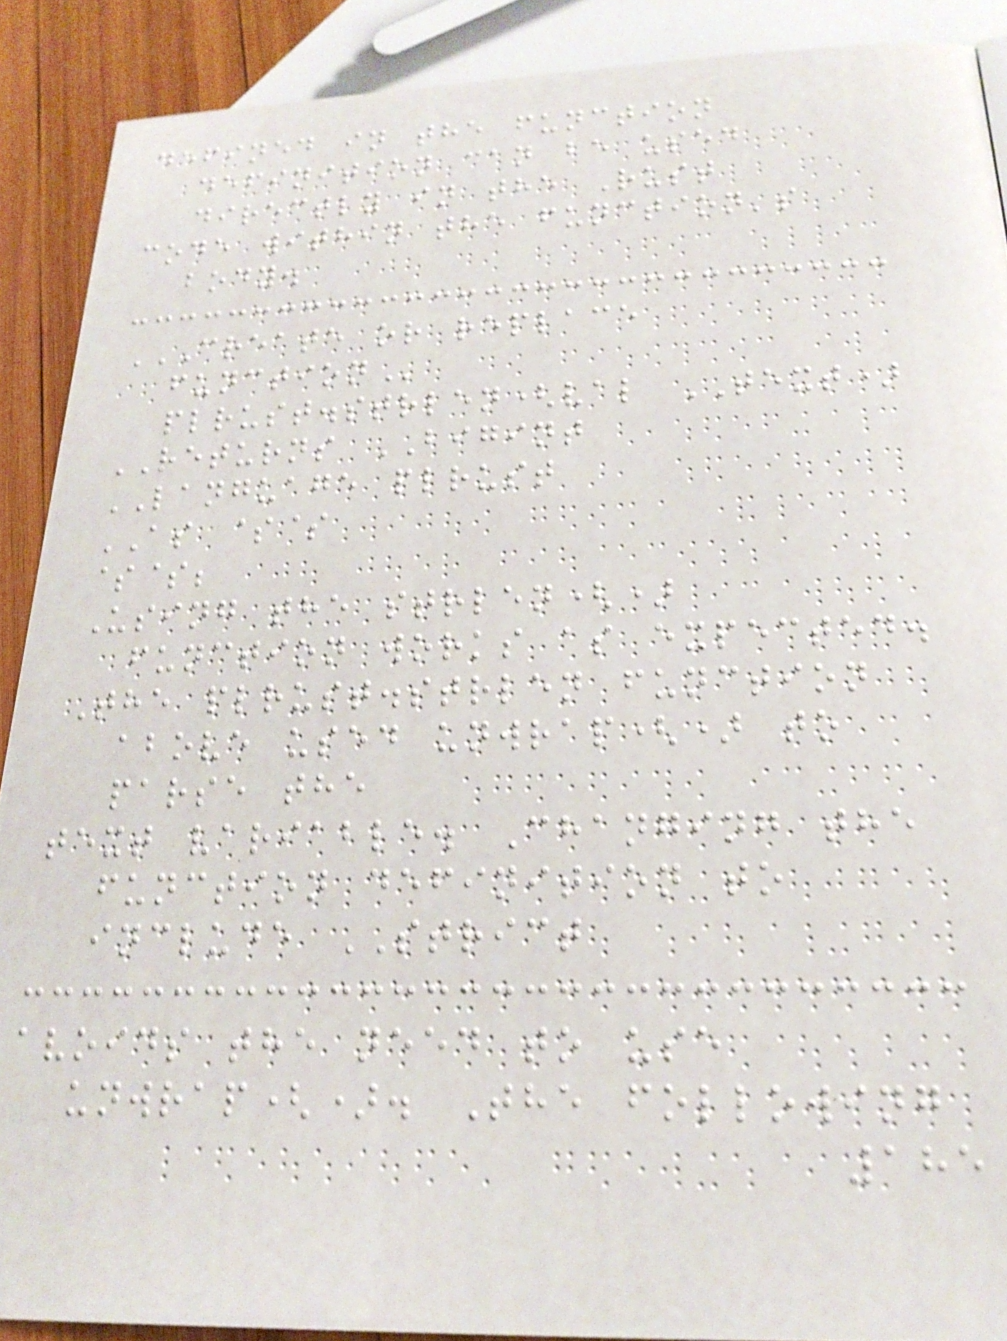defined in the function
definition can be used
directly in the Rust
code within the function's
body.
CREATE OR REPLACE
FUNCTION
plrust.strlen(val TEXT)
RETURNS BIGINT
LANGUAGE plrust
AS $$
$$;
Using the strlen()
function works as expected.
The plrust.strlen function
above used unwrap() to
parse the
text variable. Changing the
function definition to
include STRICT
avoids the need to use
unwrap(). The following
185
